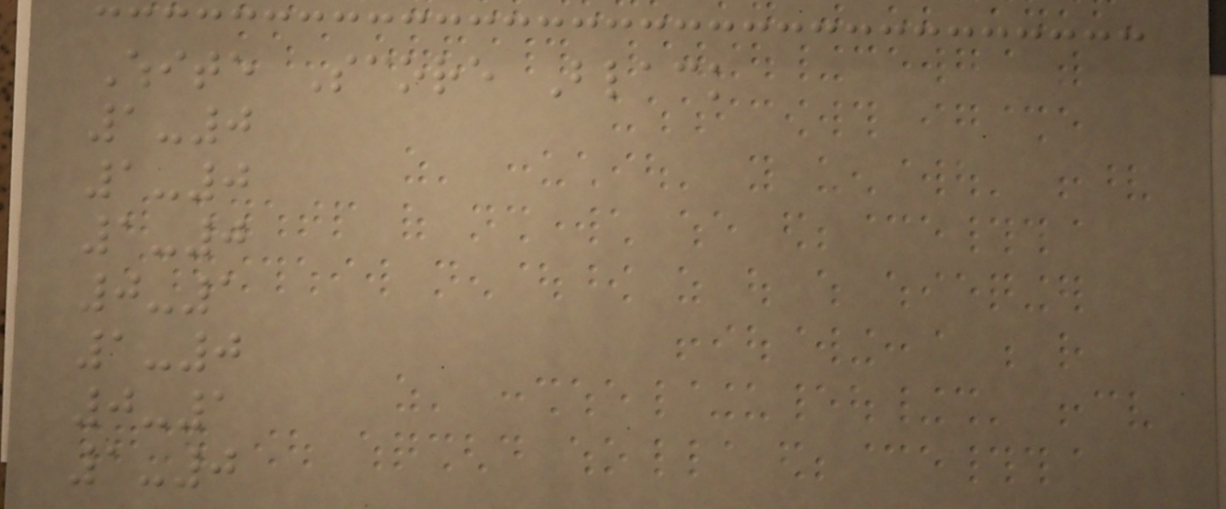White Score Black
1-0
1-0
1-0
0-1
1-0
0-1
1-0
